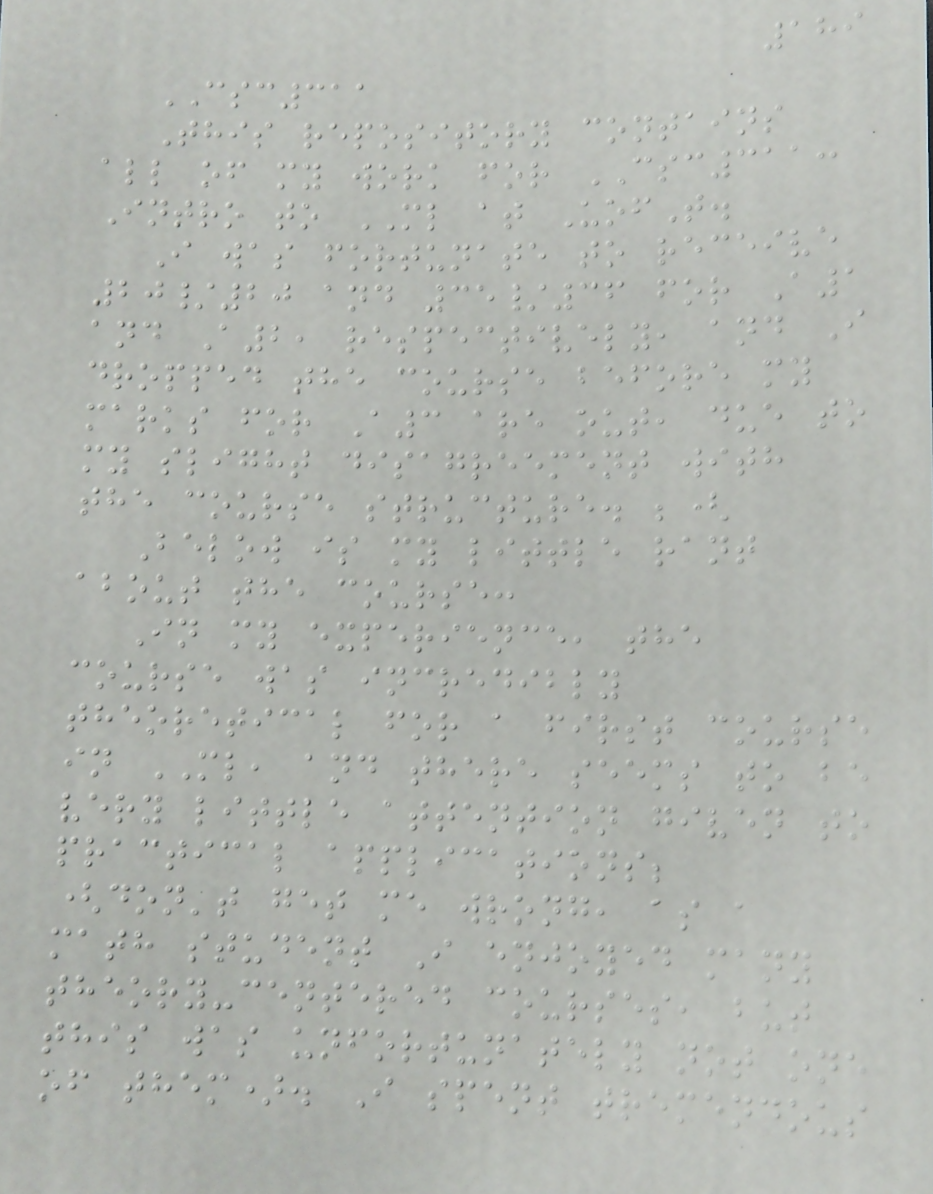189
CSC311
This repository contains
all of my work for CSC311:
Intro to ML at UofT.
I was fortunate to receive
20/20 and 35/36 for A1
and A2, respectively, and I
dropped the course before my
marks for A3 are out, due to
my slight disagreement with
the course structure. ;(
Below is my little rant
about the course:
In my experience, the
course was incredibly
theoretical for a first course
in ML, and there seems to be
very little attention given to
practical applications;
(don't get me wrong, as a
math student I enjoyed many
theory-centered courses, but
this was unfortunately not one
of them). I spent tremendous
